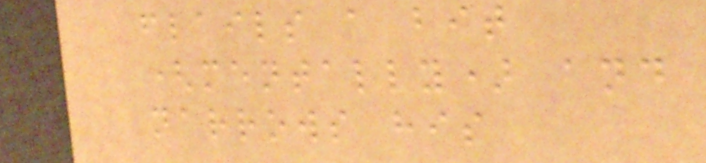flails a bit
(mentally) and
narrows his
